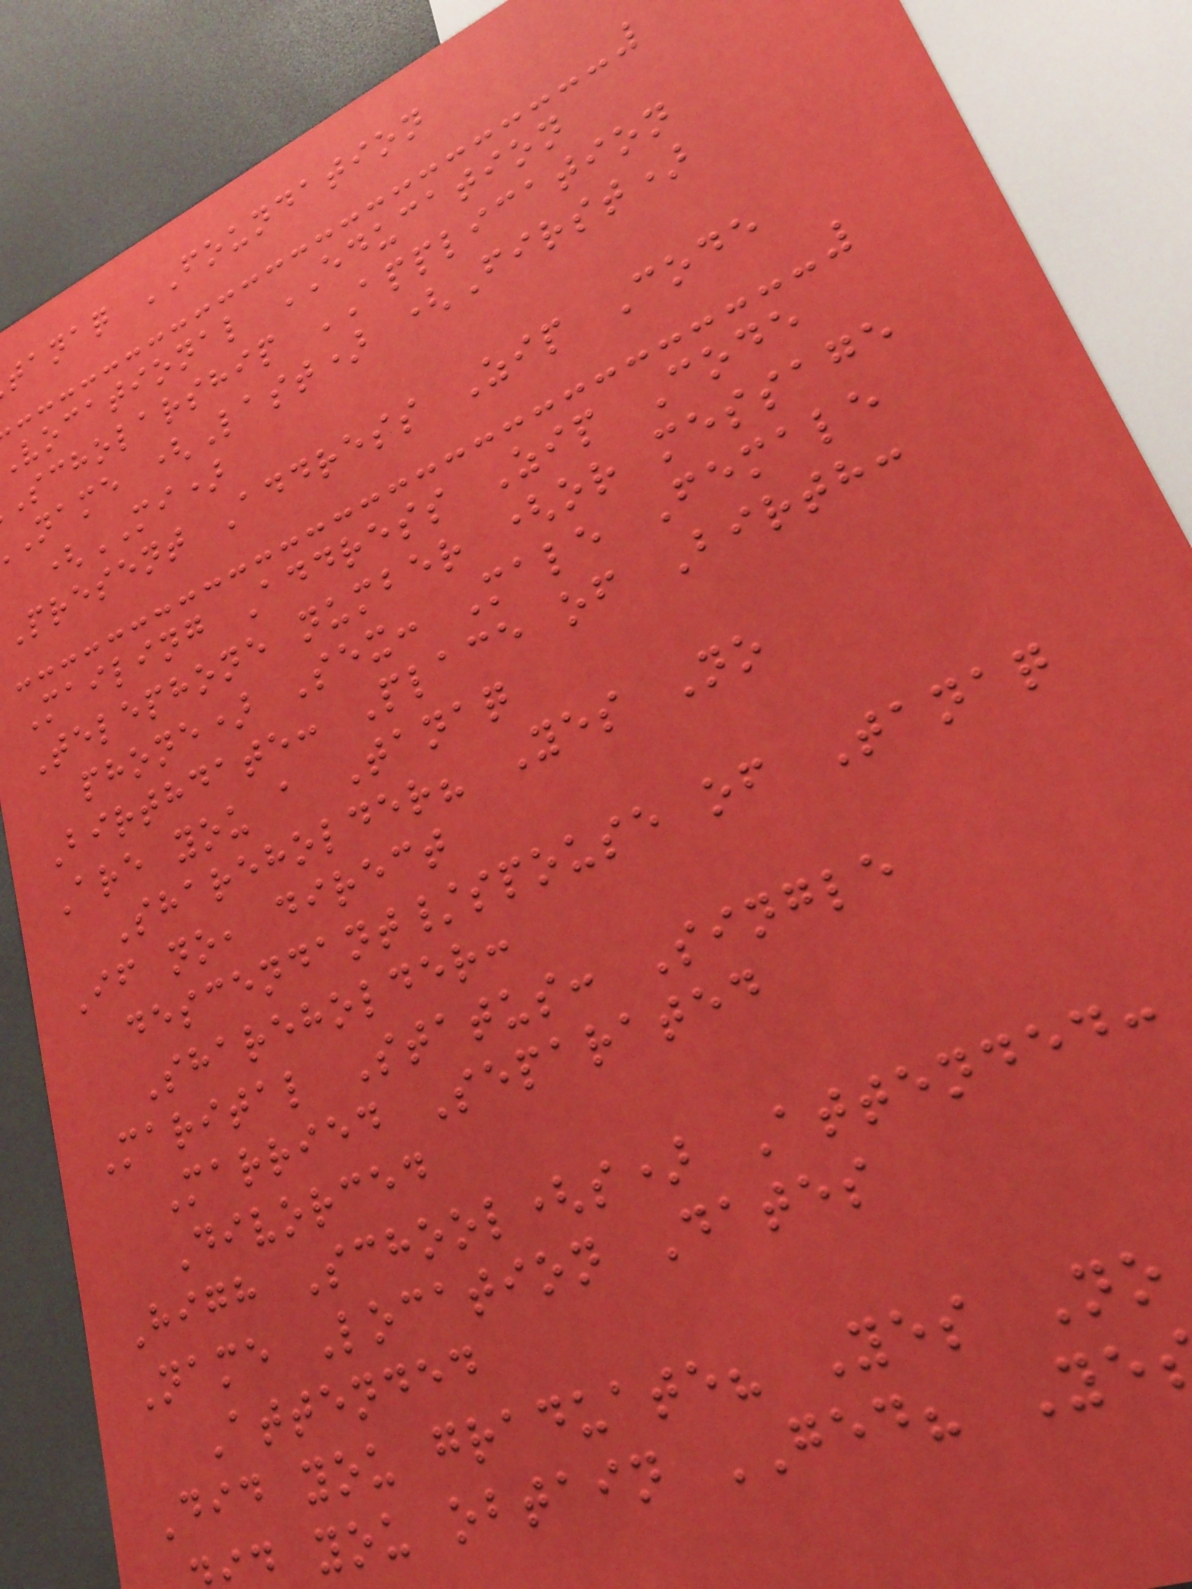tanaq FOUNDATION
vocational EDUCATION
scholarship APPLICATION
name (Last) (First)
(MI)
Present Address Zip Code
Mailing Address Zip Code
Telephone number (or message
phone) Sex: Male Female
Birthdate: Place of Birth:
Are you a Tanaq
Shareholder? Yes No
If no, direct
descendant/spouse of Tanaq
Shareholder:
Marital Status: Single
Married Separated
Divorced
High School(s) Attended:
Name Location Dates
Attended
Did you graduate? Yes No
d you obtain GED? Ye
